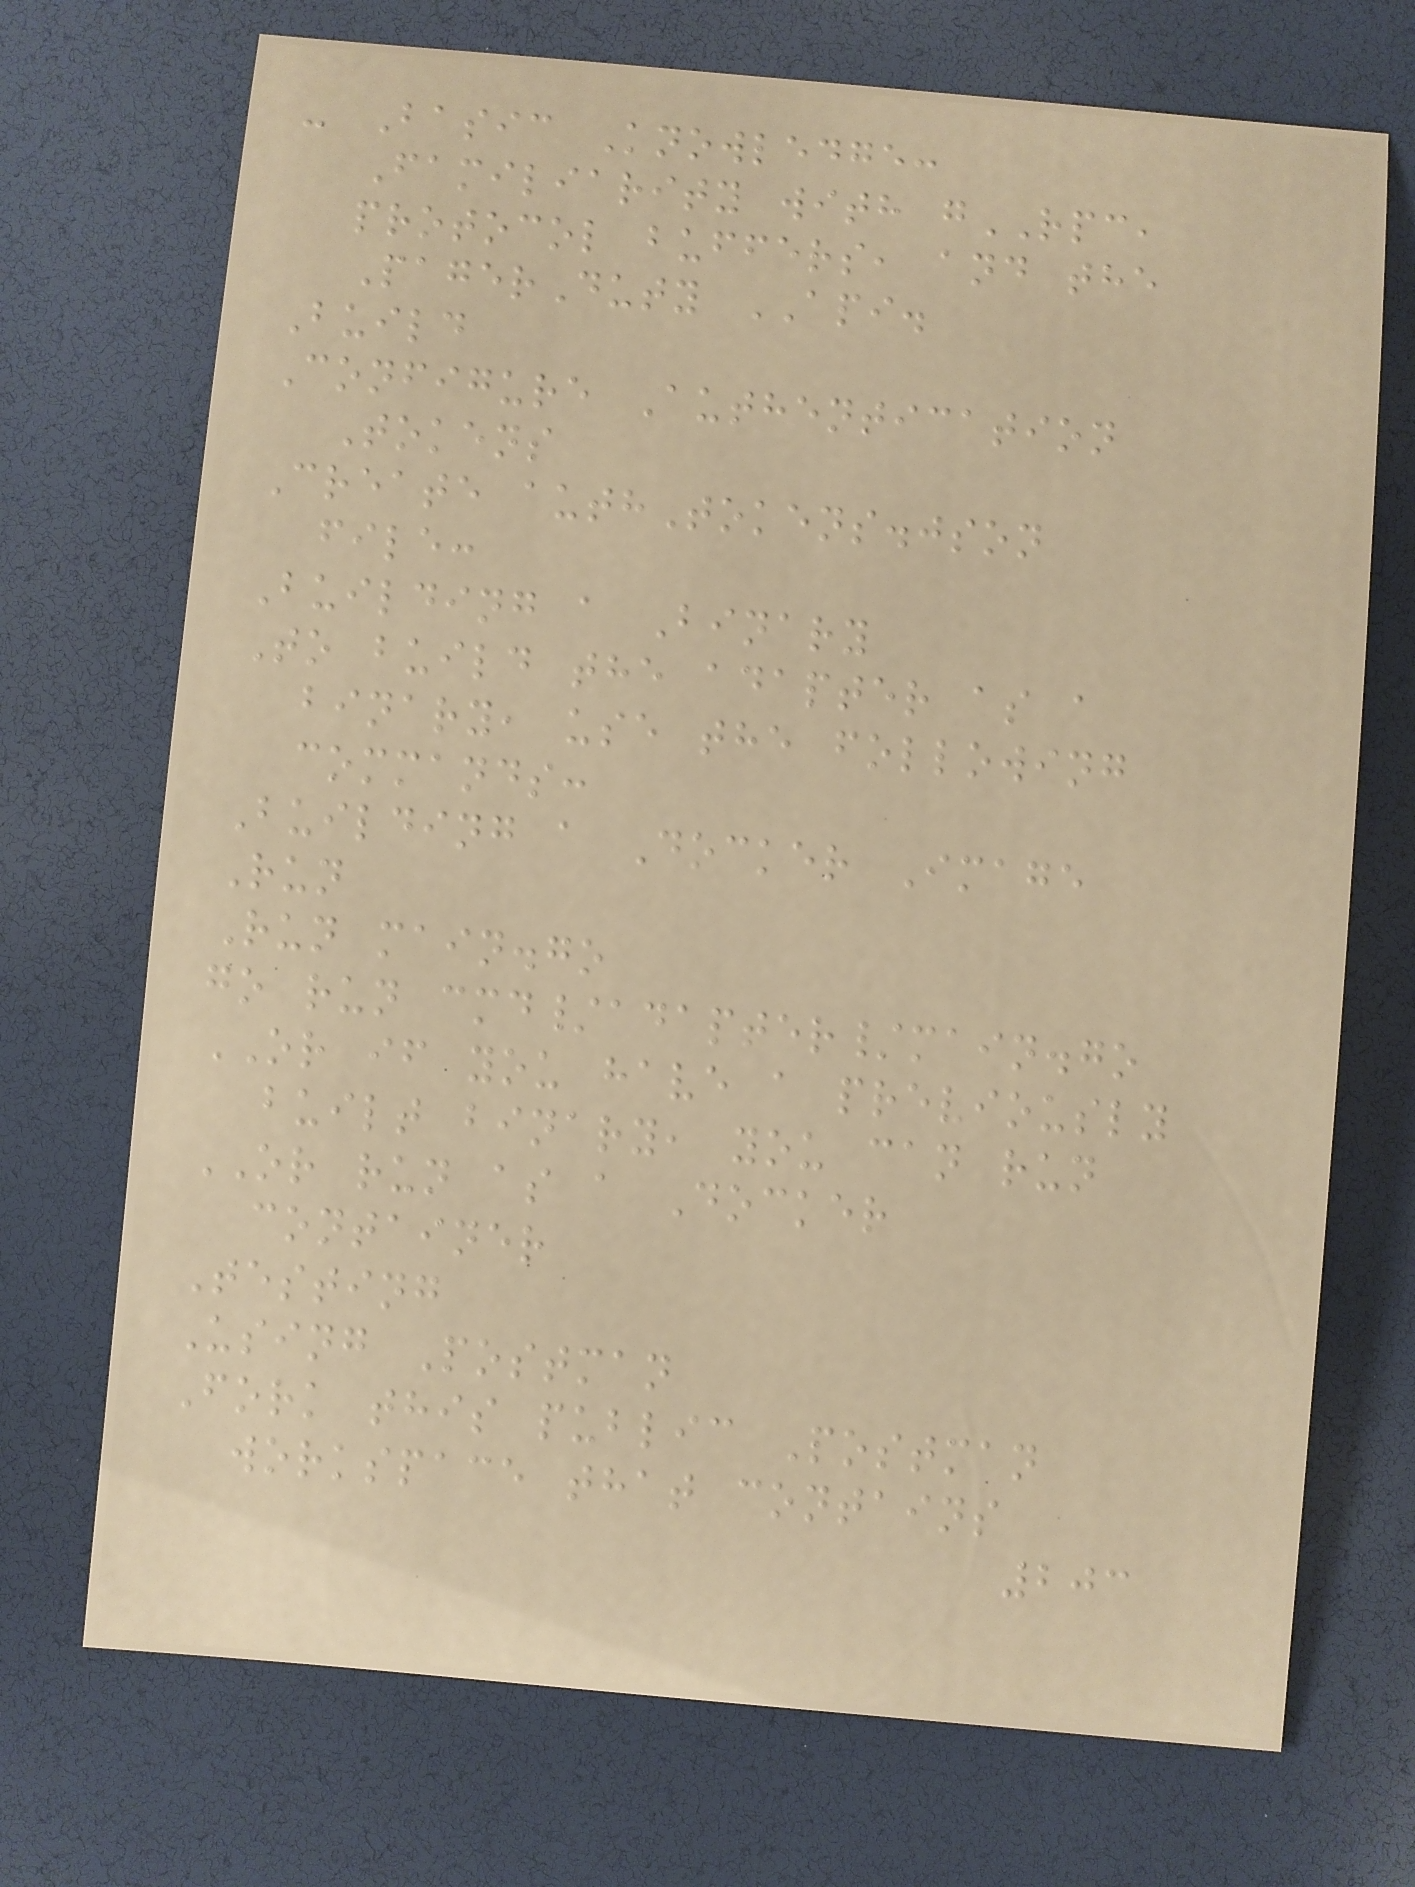- Basic Knowledge:
Familiarity with gRPC,
protocol buffers, and the
PagerDuty API.
Build
Configure Authentication
Tokens
Create authTokens.json
file:
Building a Binary
To build the adapter as a
binary, use the following
commands:
Building a Docker Image
Run
Run main.go
go run cmd/adapter/main.go
OR if you have a previously
built binary, you can run
OR run as a Docker
container
Testing
Using Postman
Fork this public Postman
workspace that contains
203
